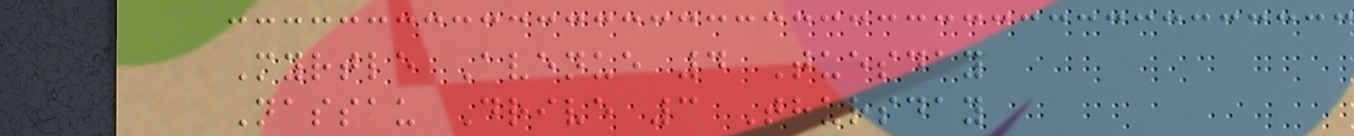Myrtle Avenue 4 Tuesday
Nassau Drive 3 Thursday
